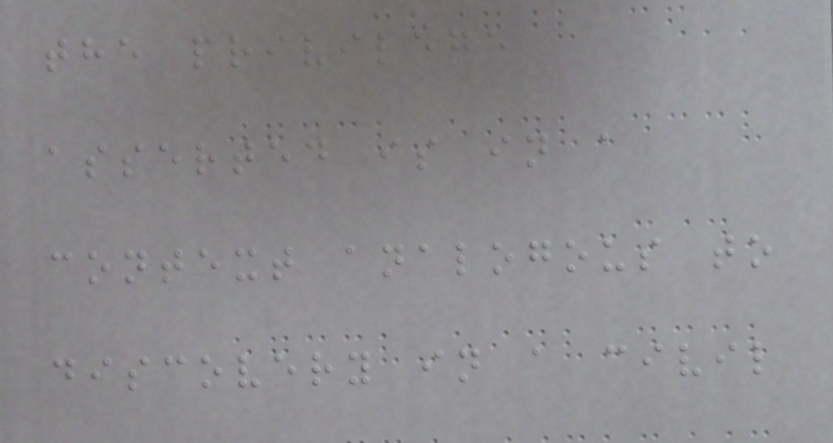the privilege
asserted is in a
context analogous to
discovery in a civil
